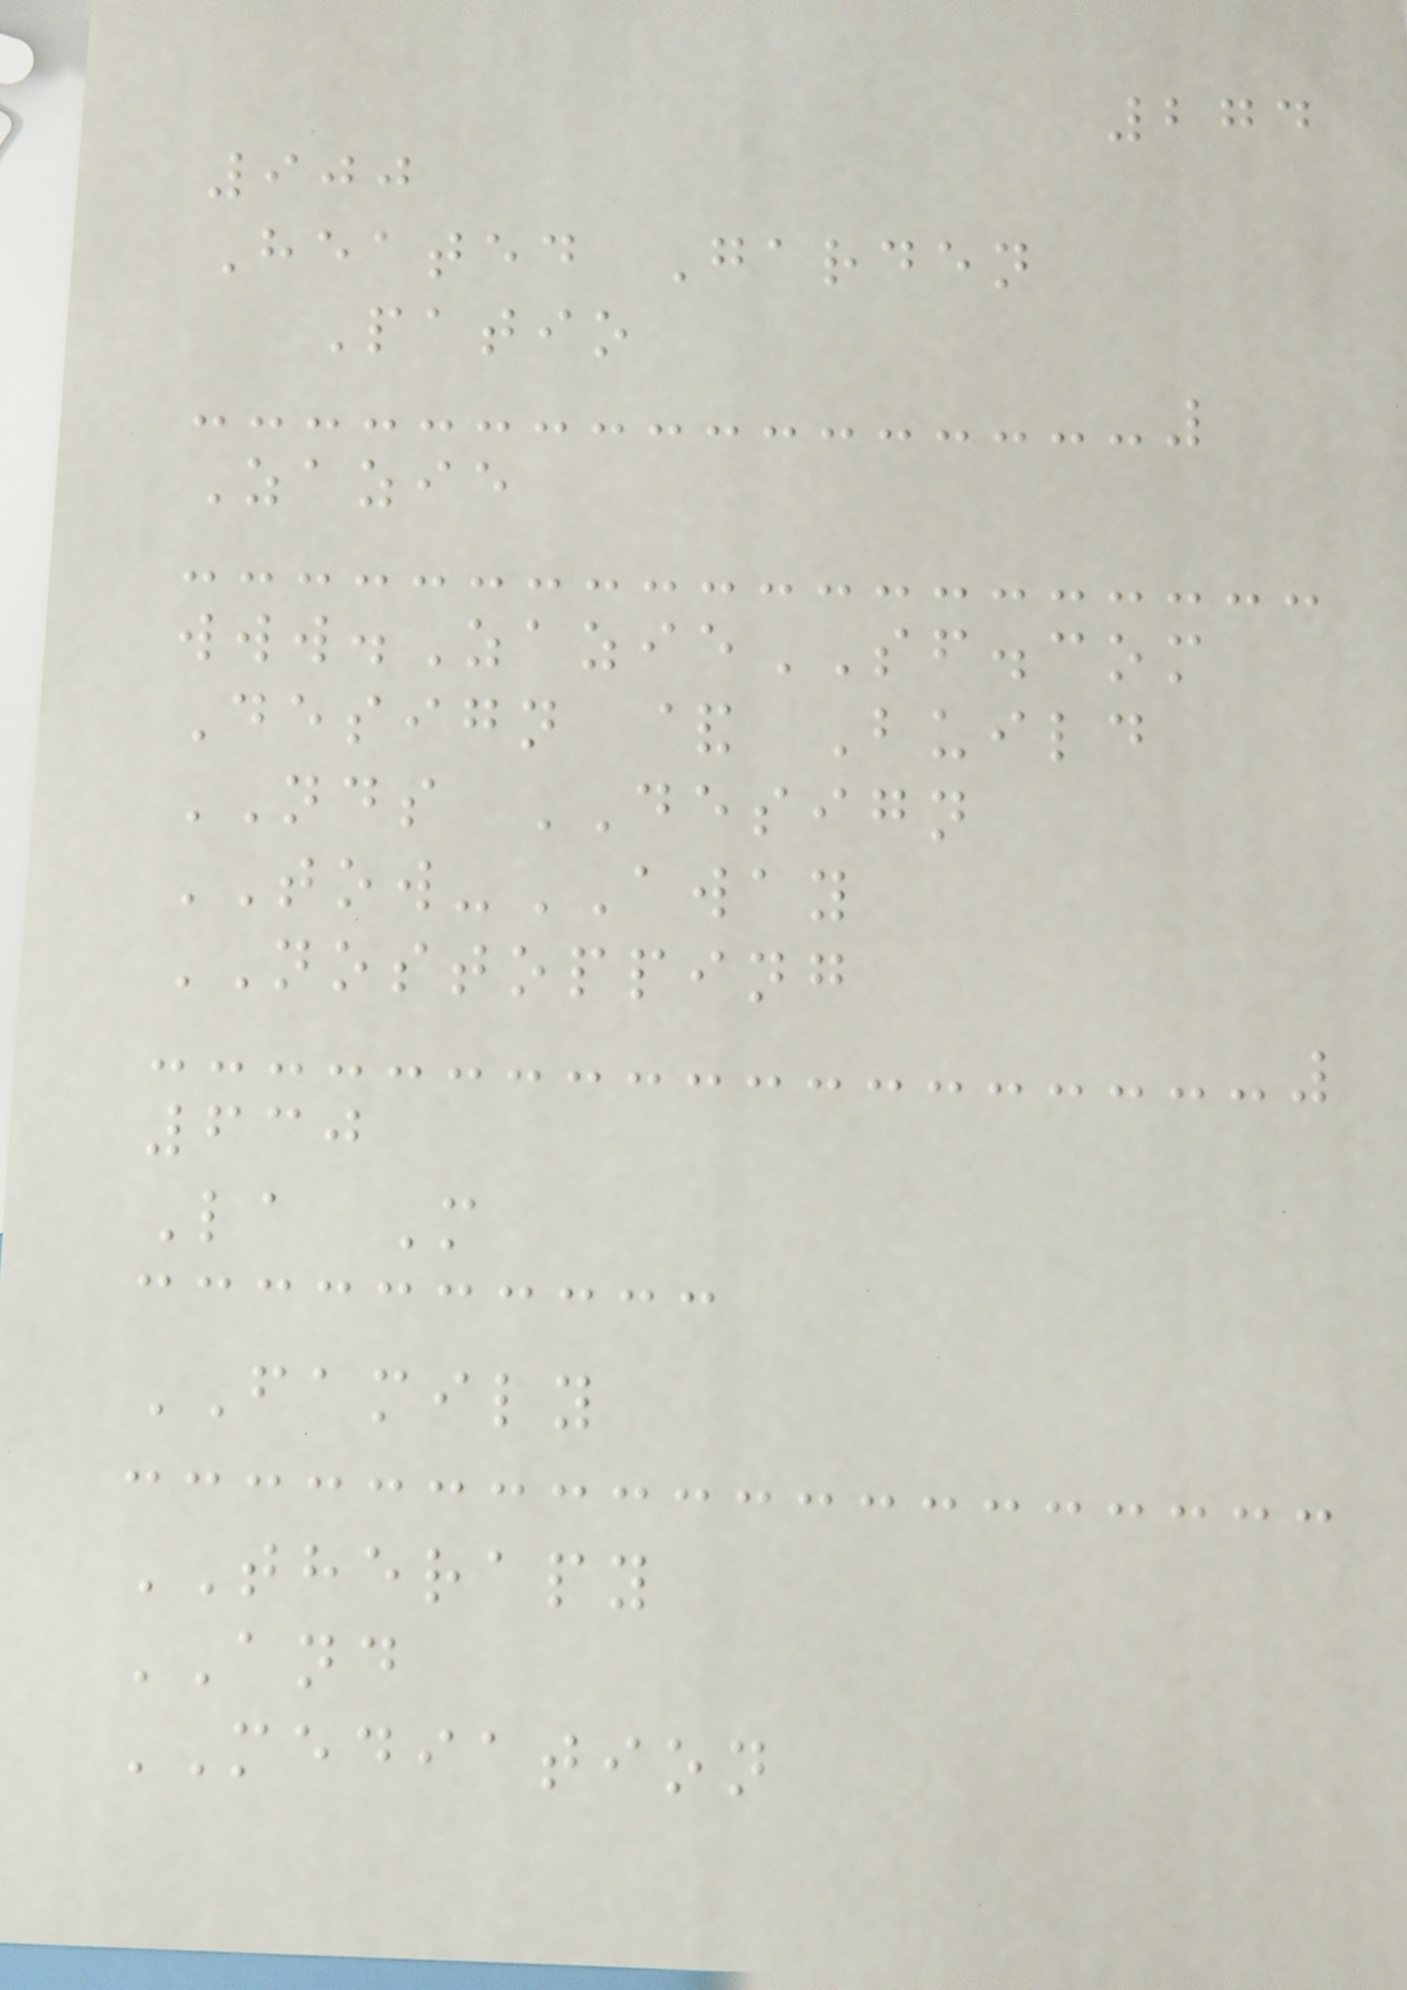274
900
Heated Garden
Patio
Zazie
www.ZazieSF.com
Design & Build
NDS DESIGN
TOW-AWAY
NOSTOPPING
630
La M
FAMILY
THERAPY
AND
MEDIATION
